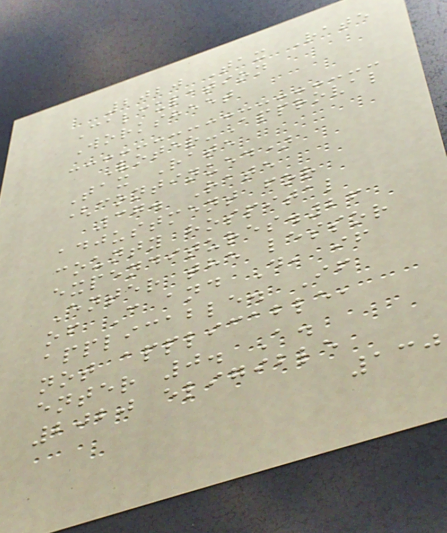2020 Tax Rate
Calculation
Worksheet
Voter-Approval
Tax Rate
(continued)
37. Rate
adjustment for
county hospital
expenditures.26
Enter the lessor
of C and D, if
applicable. If
not applicable,
enter 0. A.
2020 eligible
130
